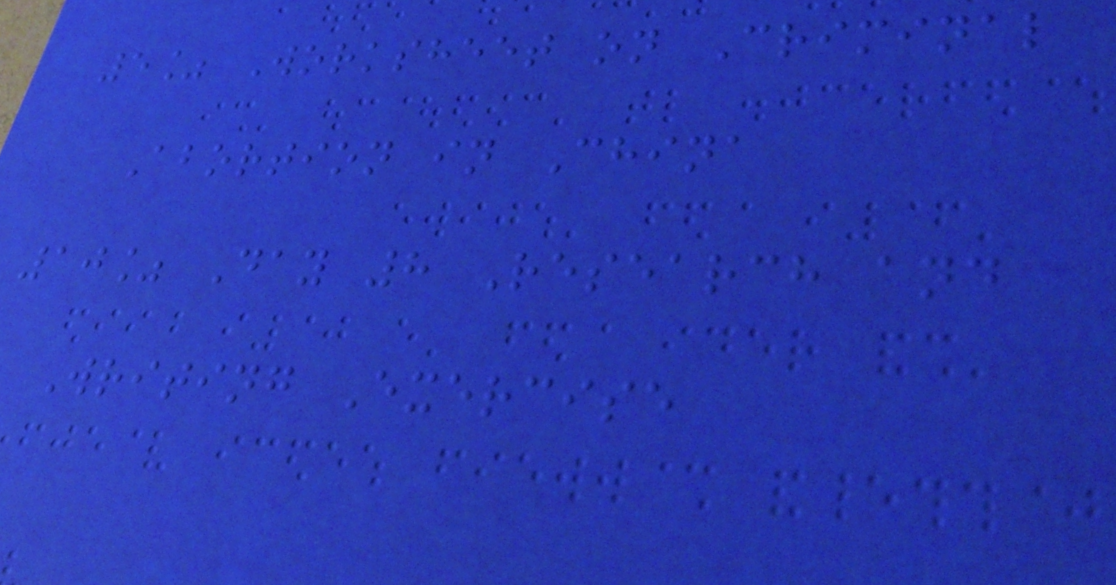5% Worksheet on Criminal
Abortion in China
10% Day 8 Research and
Writing Exercise
